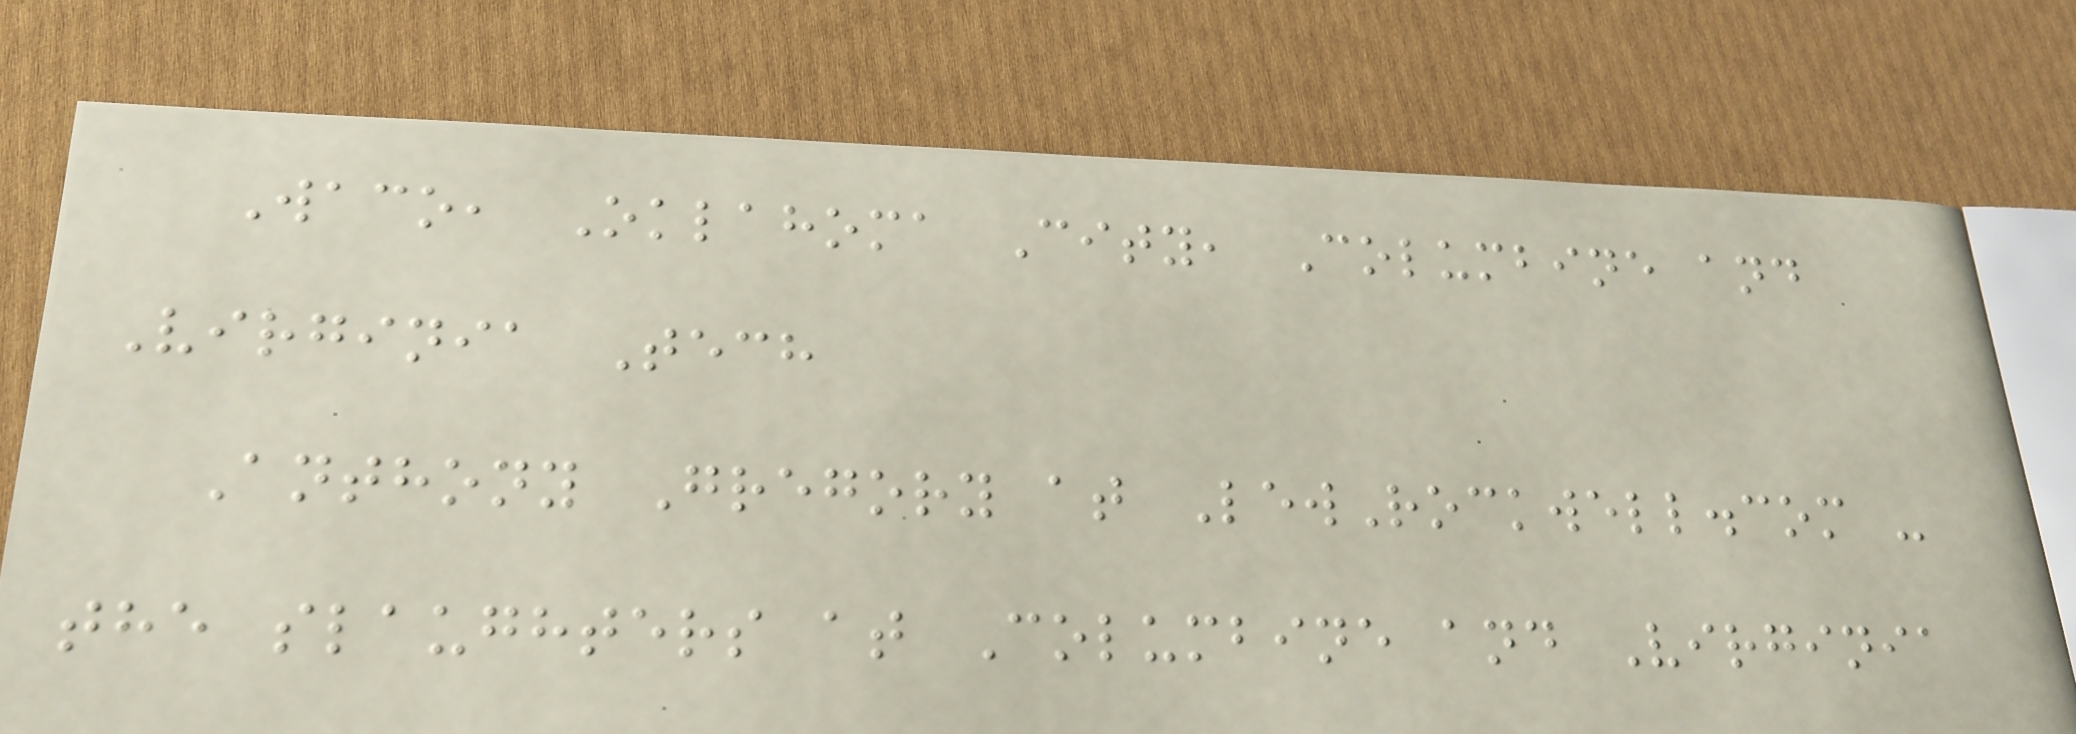Waco, Oklahoma City, Columbine and
Virginia Tech
Anthony Gregory at LewRockwell.com -
the slaughters at Columbine and Virginia
